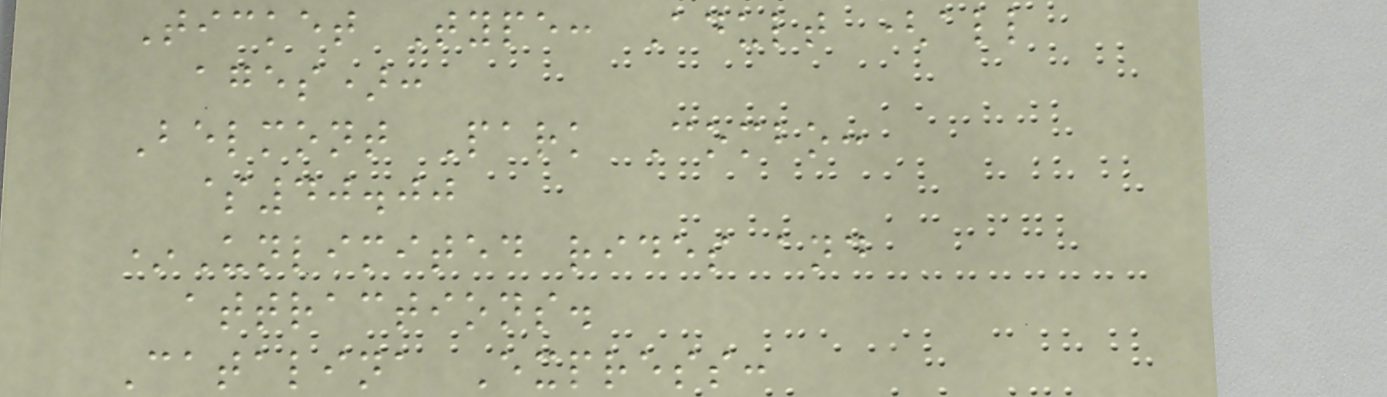Ticket Type: Adult (all
ages):
Belmont Park Combo:
$40.00
*Unlimited rides and
attractions.
Catalina Express:
